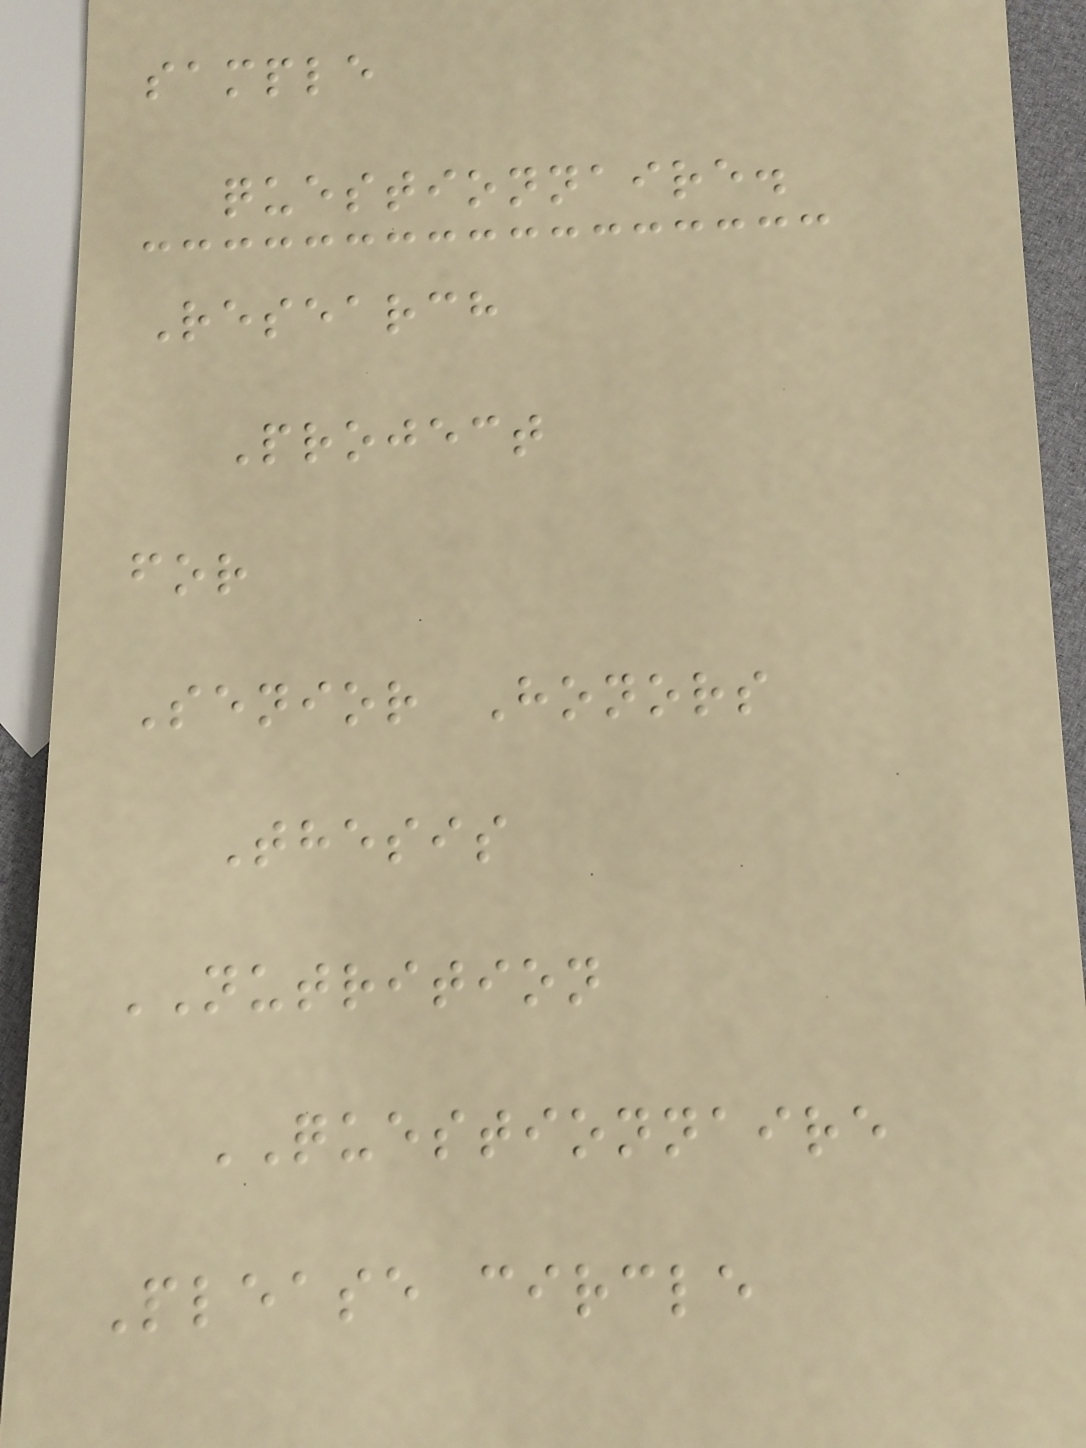sample
questionnaire.
Research
Project
for
Senior Honors
Thesis
NUTRITION
QUESTIONNAIRE
Please circle
